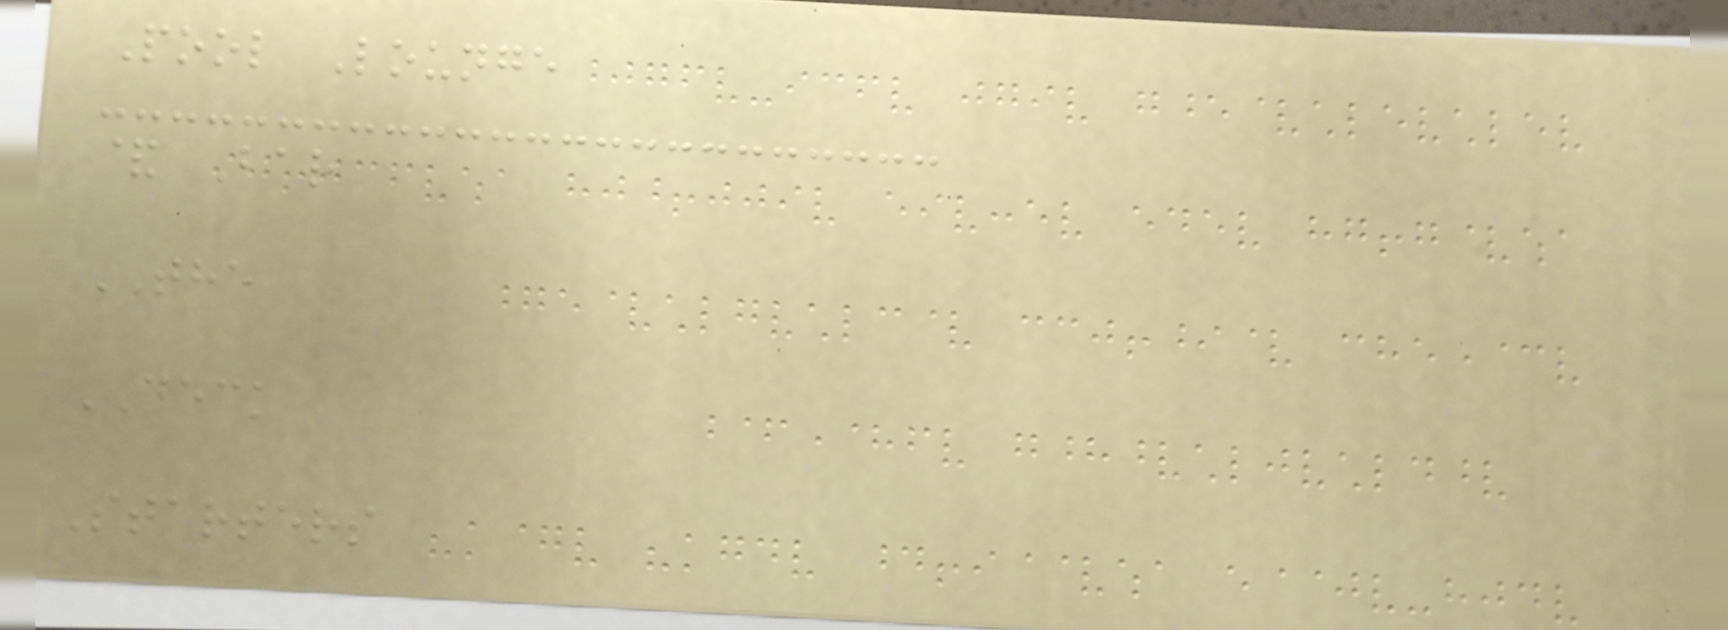Pool Lounge
& Bar
THE
DECK
Starters
